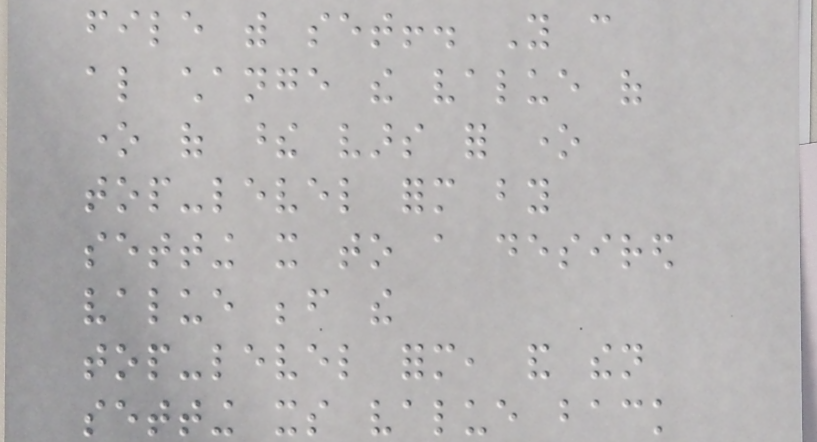file with set!. You can
also change the value of
one of these vars for one
top-level form by
setting it to a desired
value before the
top-level form, and then
setting its value back
